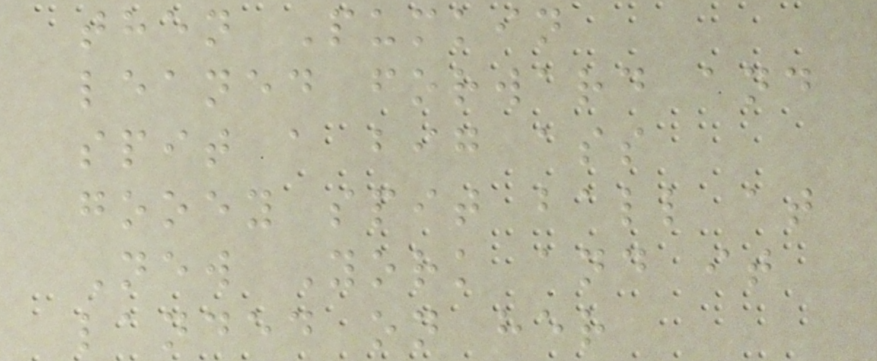then Pumkin
leaned forward and
spit a big ass
gooey spit ball at
New York and it
landed on her
